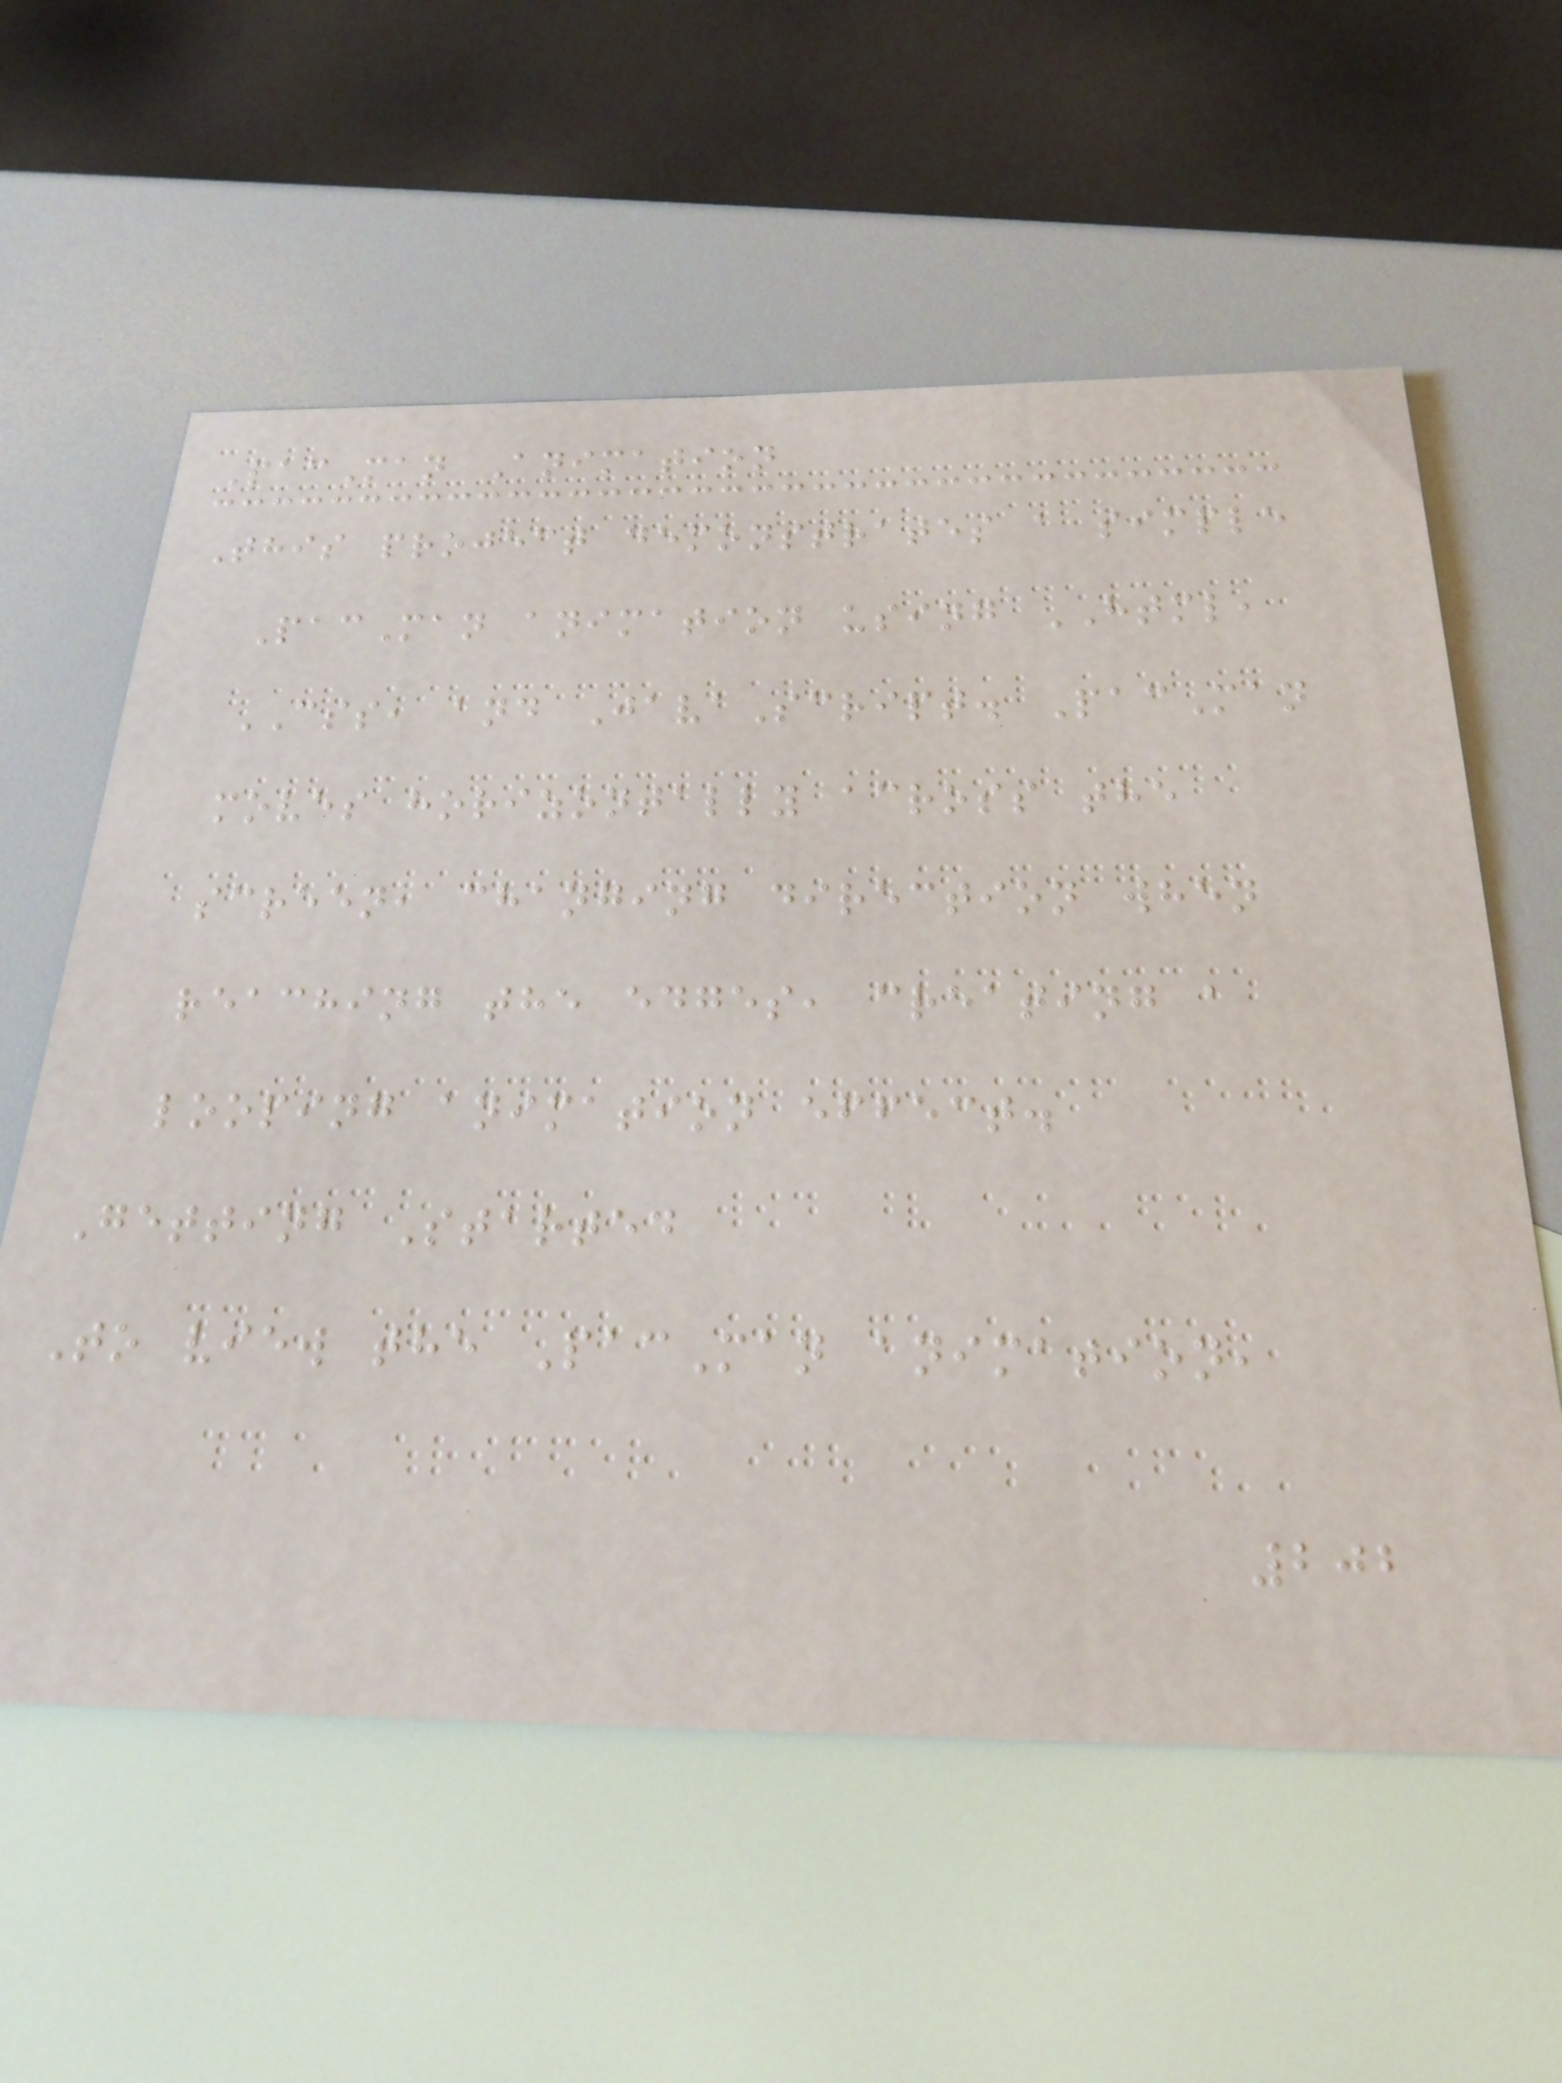PacMan Animation
This project demonstrates a simple
PacMan animation using HTML,
CSS, and JavaScript. PacMan
moves horizontally across the
screen, changing direction when
reaching the edges, creating a
looping animation effect.
Getting Started
To view the PacMan animation,
202
